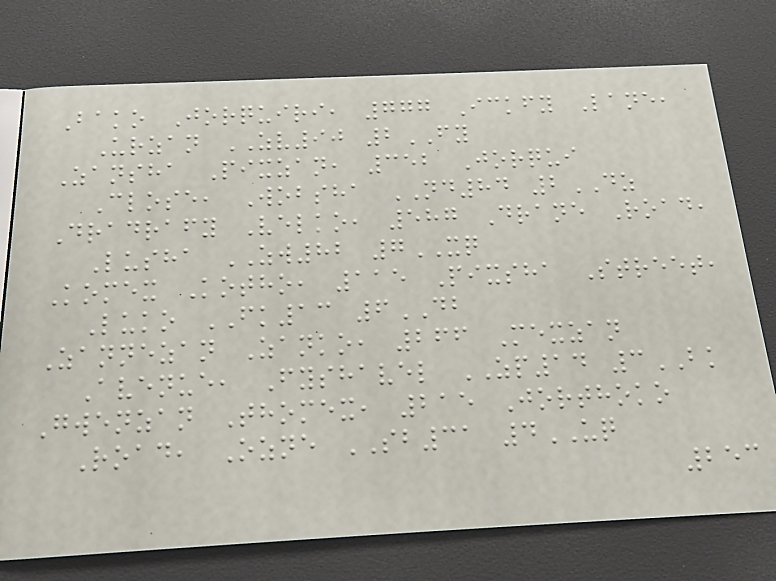Bako Jorquiri, 777 Ickfy Lane,
Urzan ZV90 2FY
Zansha Pixzan, 352 Jorqui
Close, Wobsha ND84 2DZ
Dradrafy Velko, 587 Drane Road,
Lusha ZW82 7XQ
Komex Kotho, 115 Pixsha Street,
Luko FK13 6DB
Zannezan Zanko, 266 Mexzan
Avenue, Fyshavel ZP14 3BK
Gwenzan Thomex, 215 Jorthoko
Road, Ozne SB31 4UQ
253
